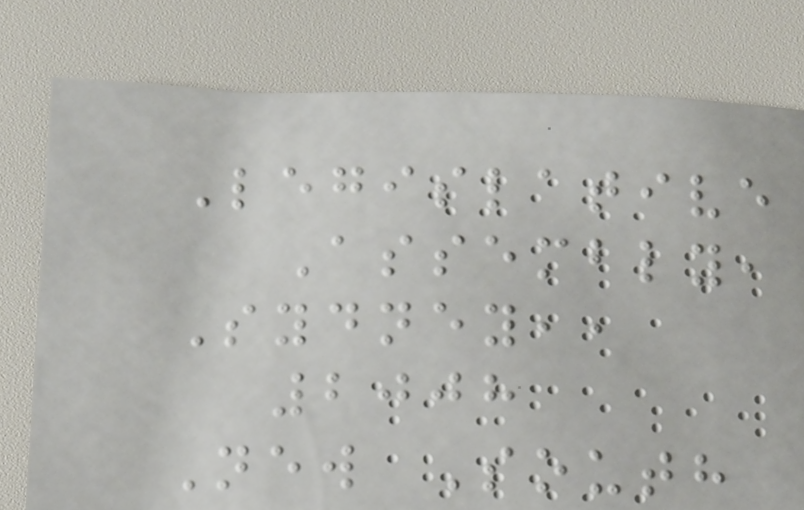Legislative
Assembly,
Sydney,,
2008
New South
